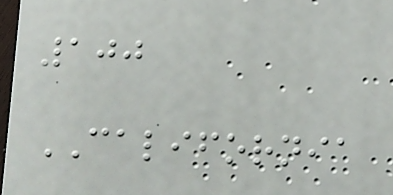100
CALIFORNIA
